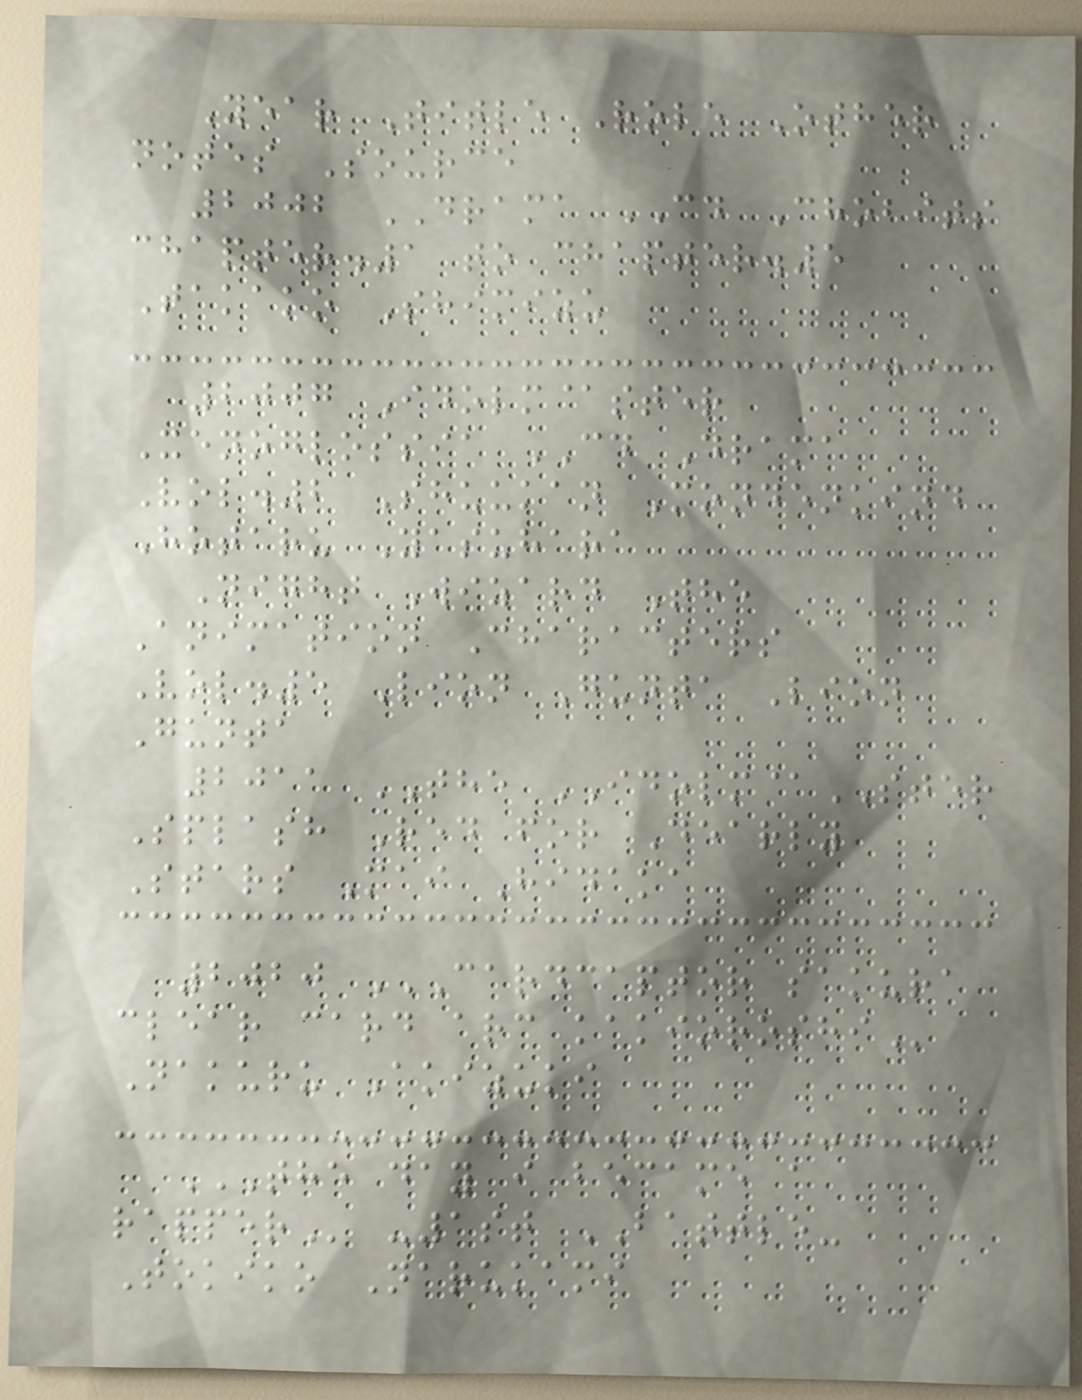Year Title Role Other
notes Source
2002 DRAMA CD Chobits
chapter.1 to chapter.5
Takako Shimizu
2007 Idolm@ster
Xenoglossia CD Drama
Vol.2 Shuukan Mondenkind
Hotaru Yasuhara
Night Wizard The
Animation Characters
Vol.5 Lion Gunta Lion
Gunta
2011 THE IDOLM@STER
Splash Red for Dearly
Stars Mai Hidaka
2020 CARDCAPTOR SAKURA
CLEAR CARD ARC KAKIOROSHI
Nakuru Akizuki
THE DAY I BECAME A
RAPPER -1st BATTLE-
Tokiko Narukami
